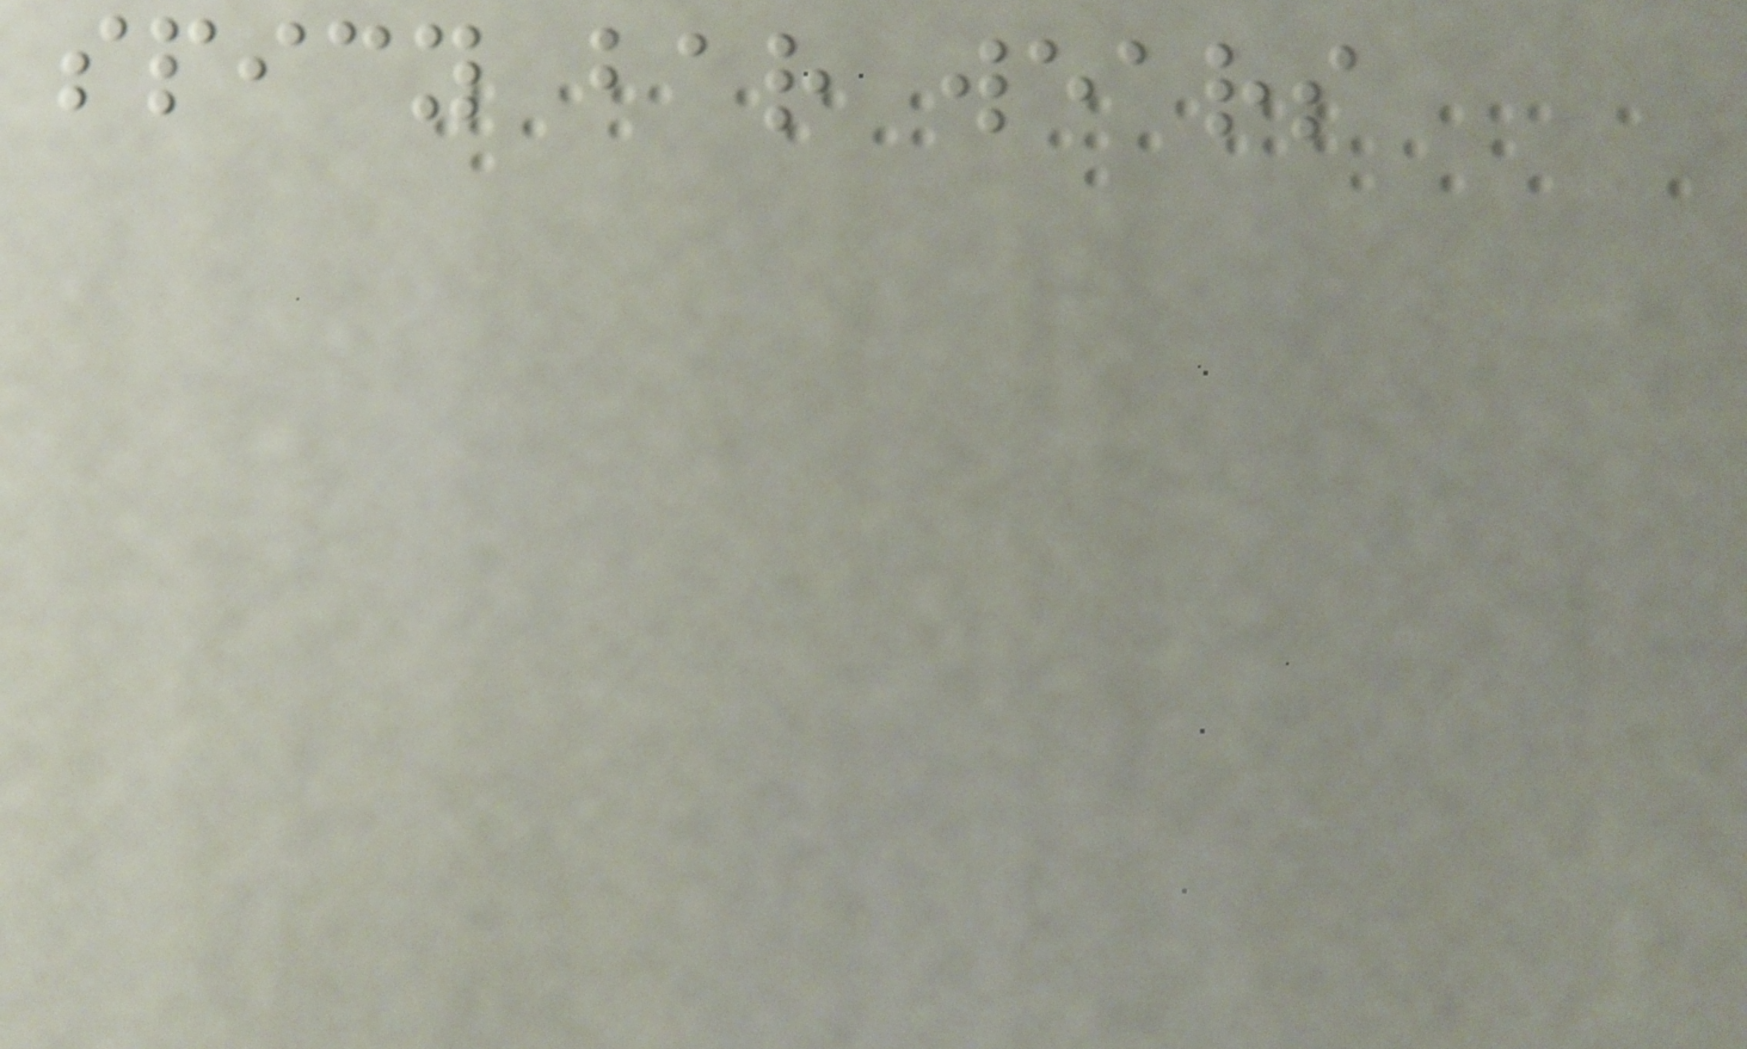spicy bar wears
